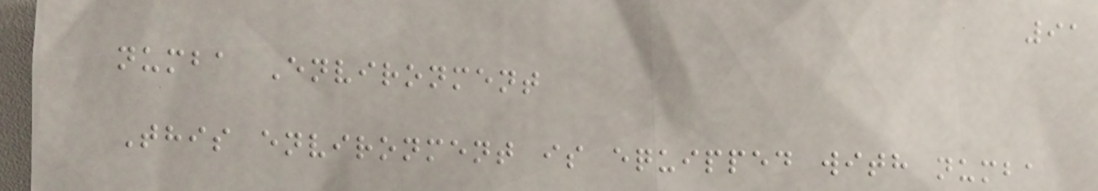91
numba Environment
This environment is equipped with numba
